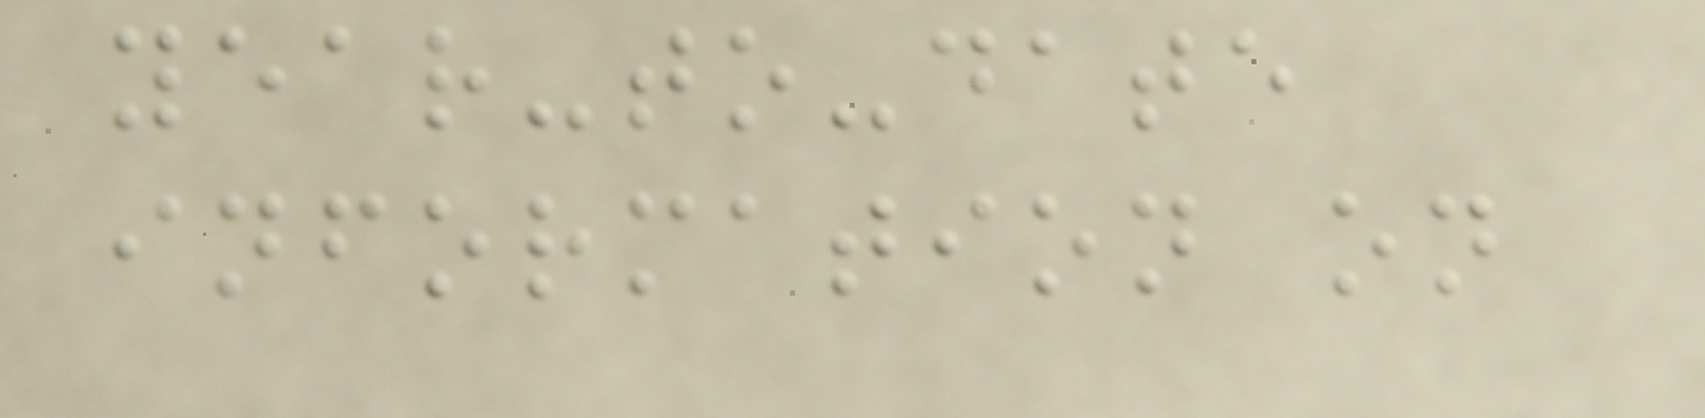year-to-date
information on
